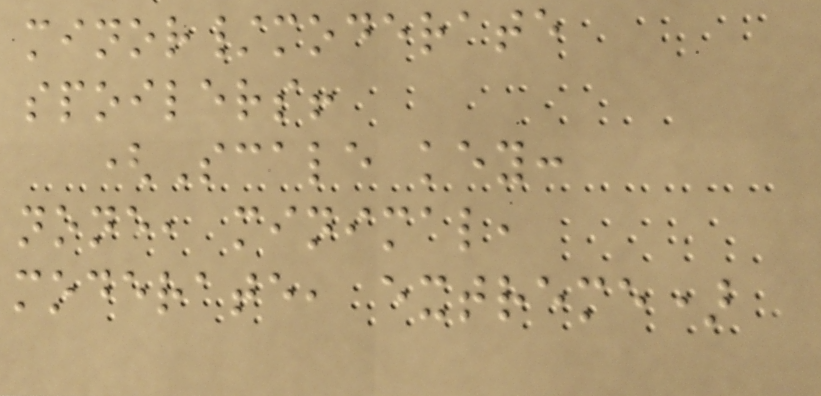minor/moderate
spoilers!
(Scale key:
none, minimal,
moderate, extreme)
